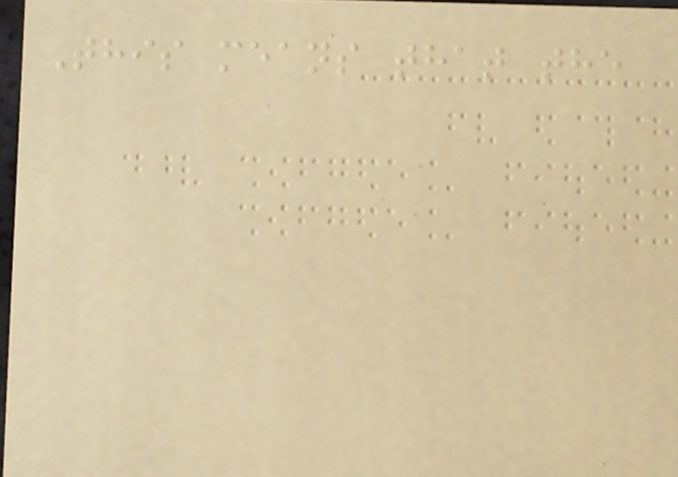This means that the
